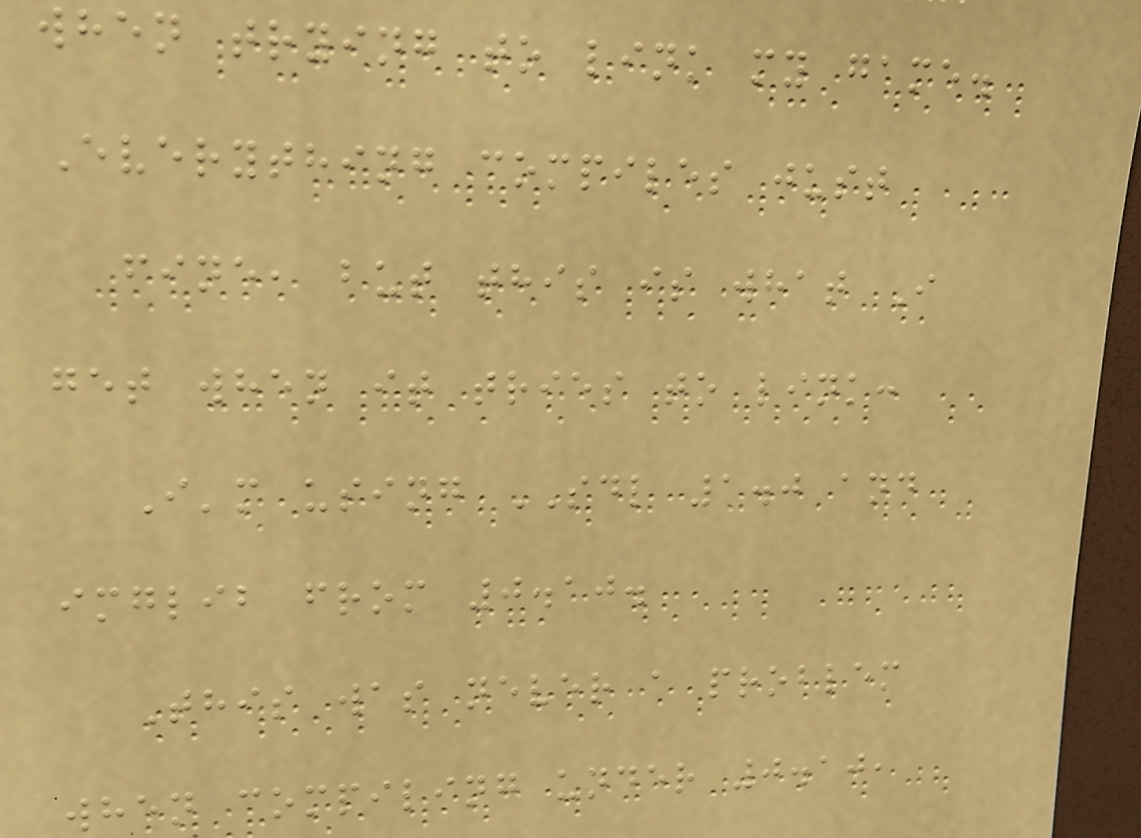when trying to link my game.
Everything compiles just
fine, but this is what I
get when it tries to link:
I'm using SDL 1.0 and
imglib from 0.10.
This was never a problem
when compiling under 0.10,
